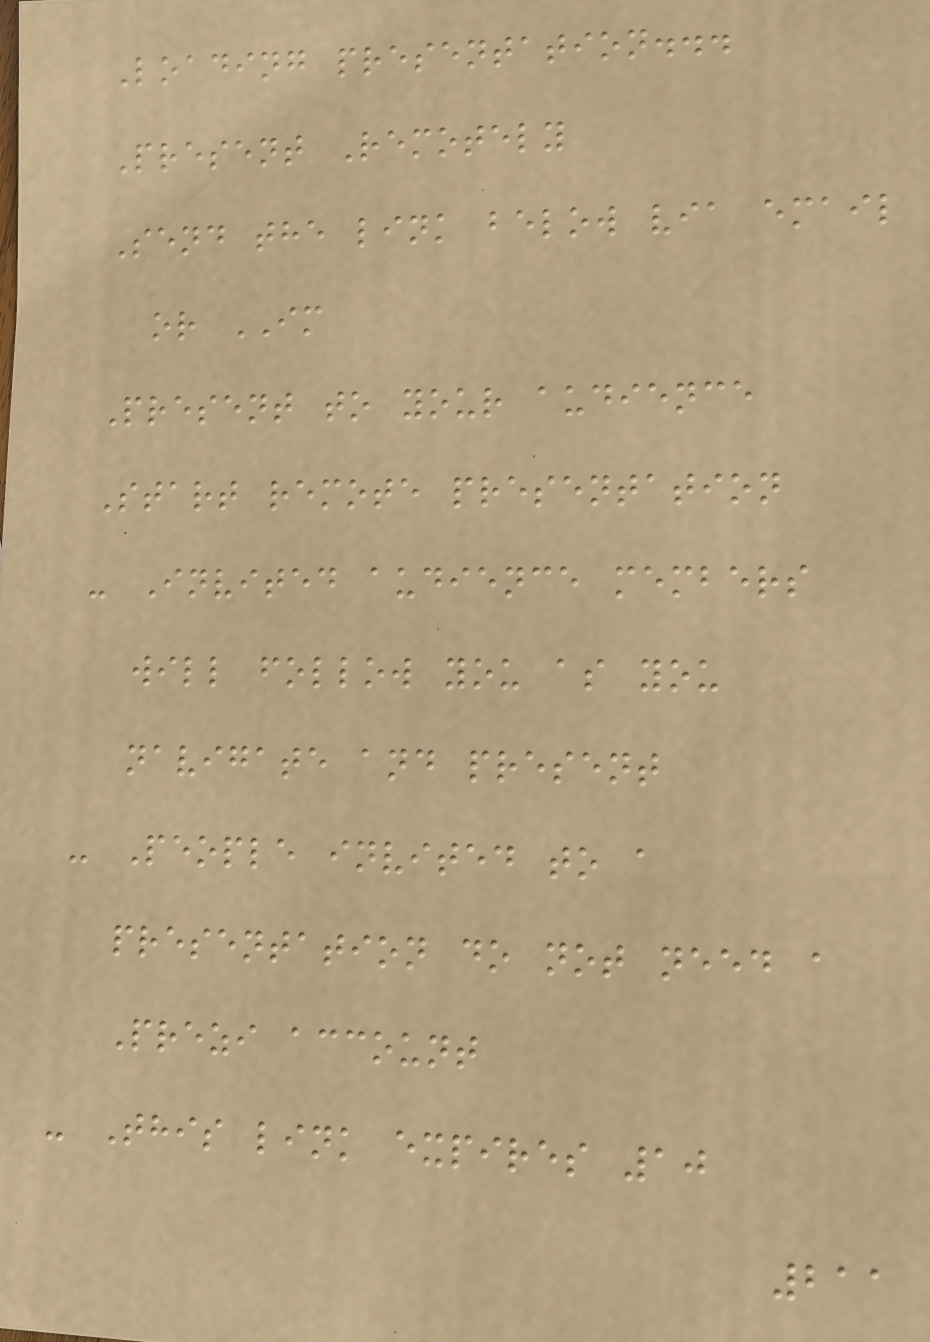Loading presentation...
Present Remotely
Send the link below via email
or IM
Present to your audience
Start remote presentation
- Invited audience members
will follow you as you
navigate and present
- People invited to a
presentation do not need a
Prezi account
- This link expires 10
211
